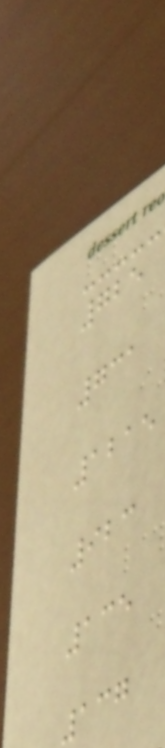725
731
1215
923
135
137
